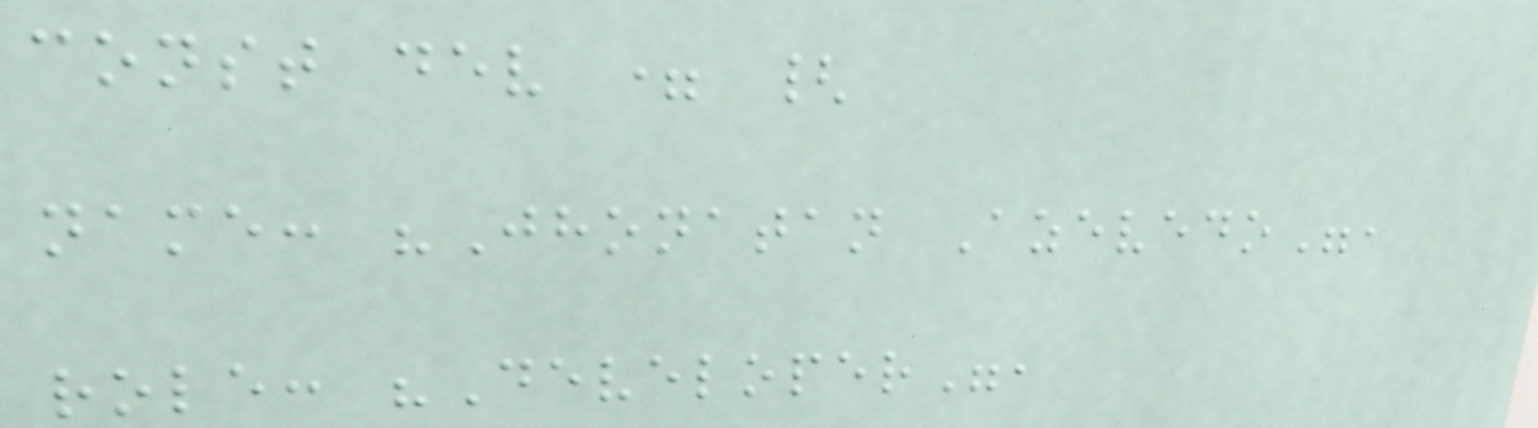const dev = {
name: "Jhonatan Azevedo",
role: "Developer",
